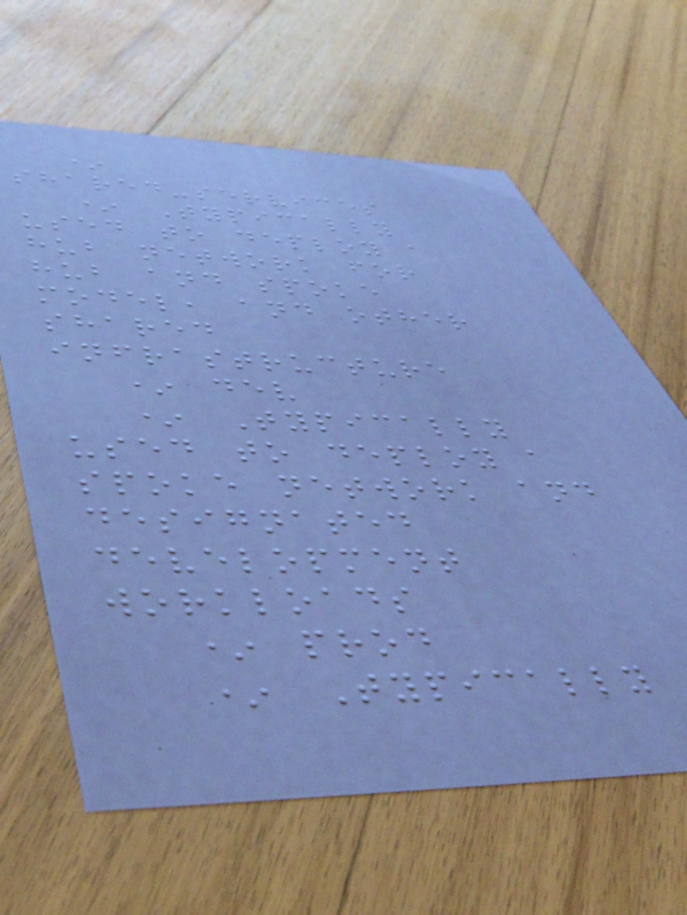*
shared-services
* Typically
used to deploy a
hub network for
hub and spoke
model, and other
shared
infrastructure
* dev
* Typically
used to deploy a
spoke network and
designated
development
workloads
* prod
* Typically
